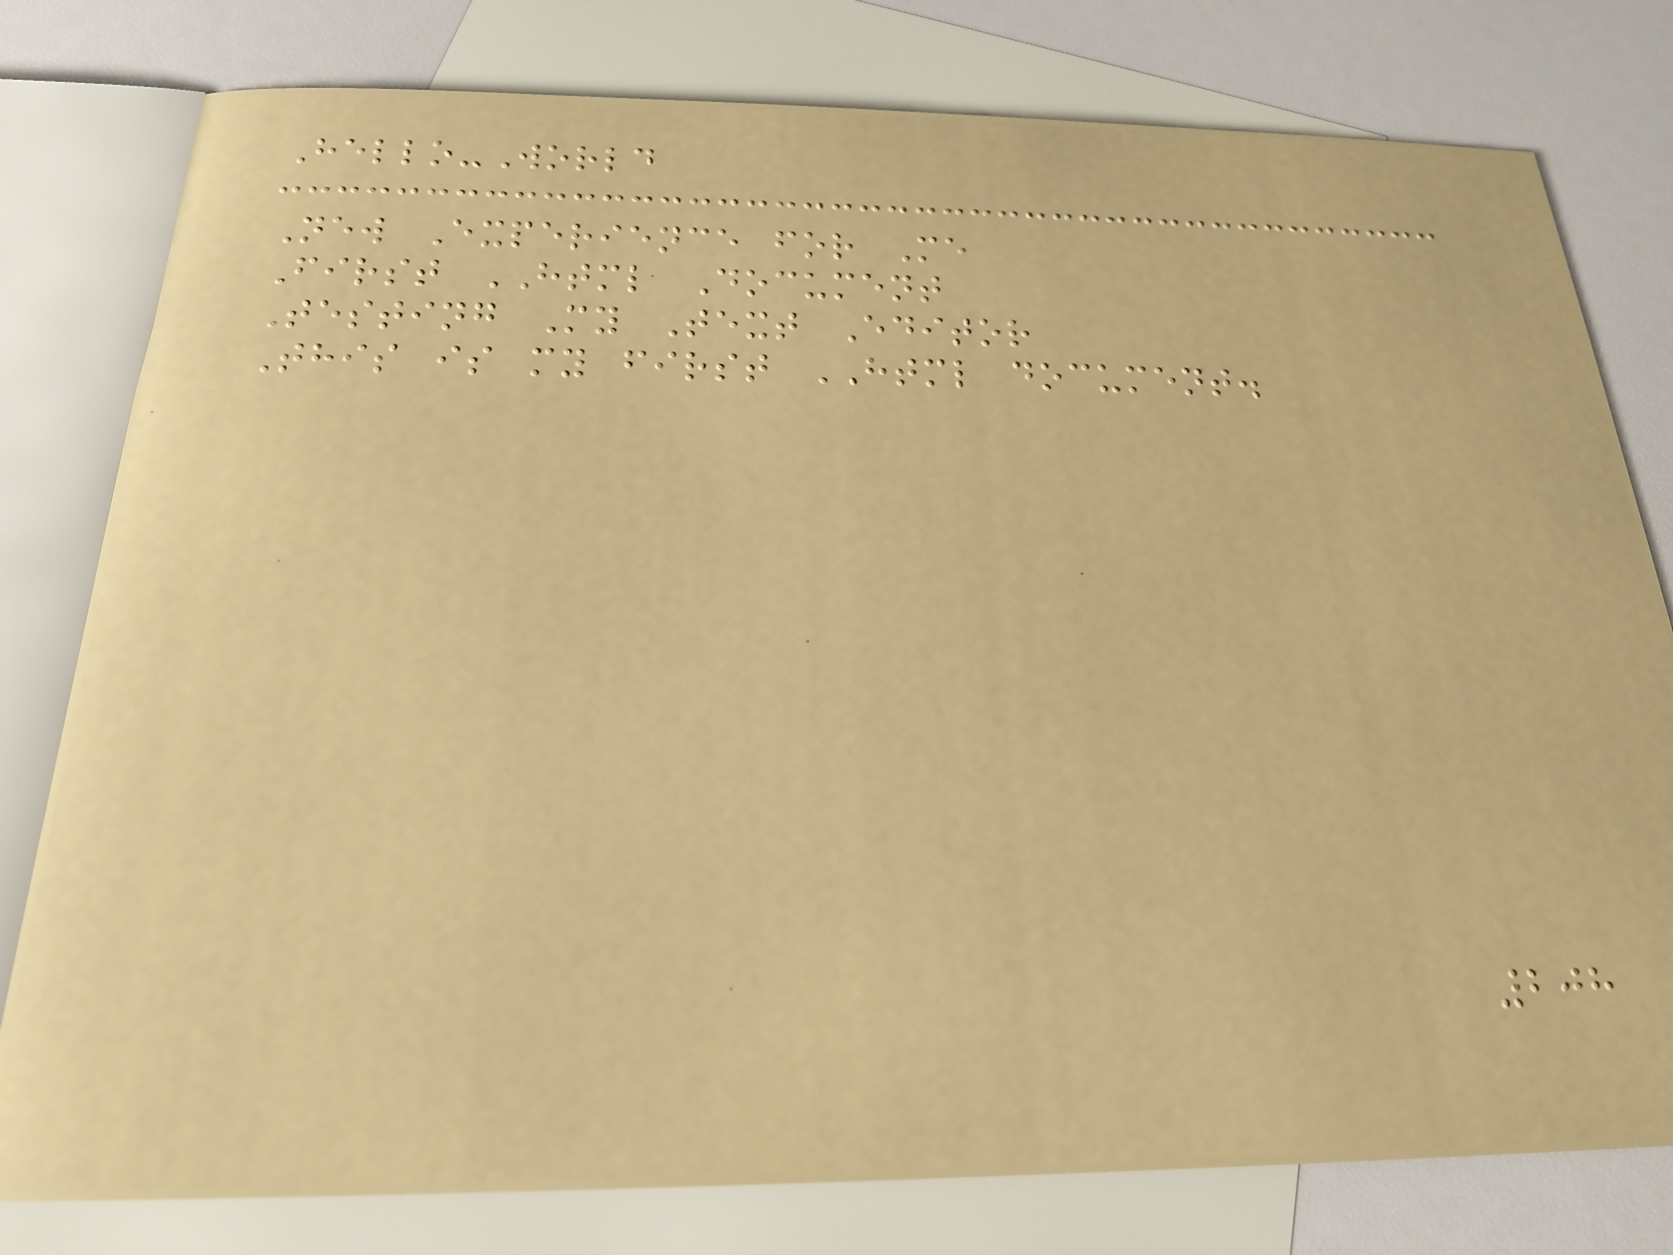Hello-World
New Experience for Me
First HTML Document
Testing My Text Editor
This is my first HTML document.
208
